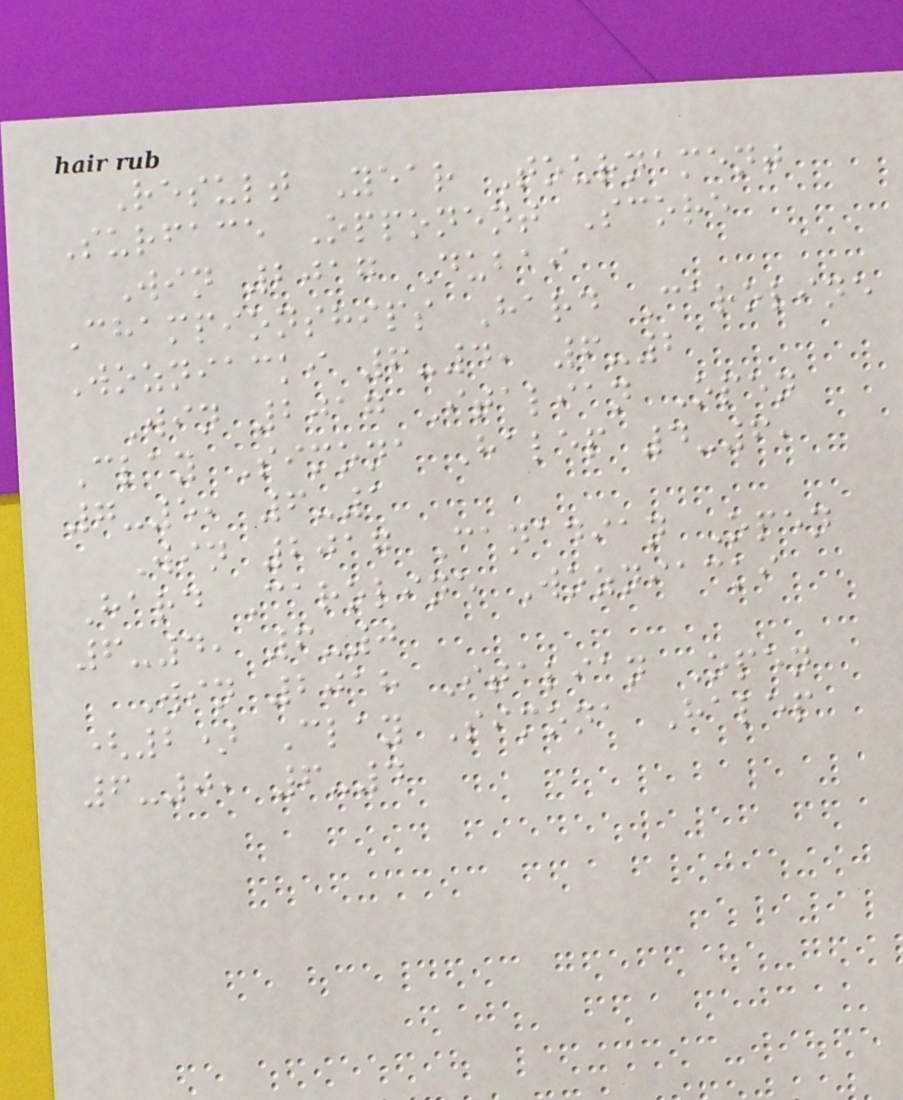Result Year Tournament
Surface Opponent Score
Win 2017 Dubai
Championships Hard Caroline
Wozniacki 6-4, 6-2
Win 2017 Italian Open
Clay Simona Halep 4-6,
7-5, 6-1
Win 2017 Canadian Open
Hard Caroline Wozniacki
6-4, 6-0
Win 2018 Italian Open
(2) Clay Simona Halep
6-0, 6-4
